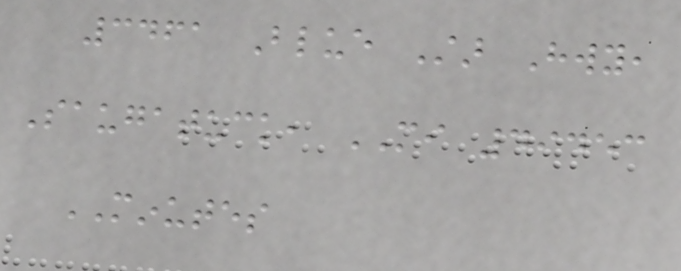3461 Blue Star Hwy,
Saugatuck, MI 49453
MINUTES
